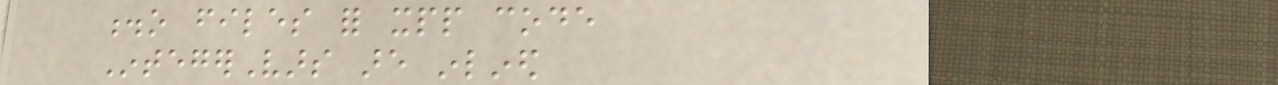.o files for xpp code
IntegerVars are inlined
